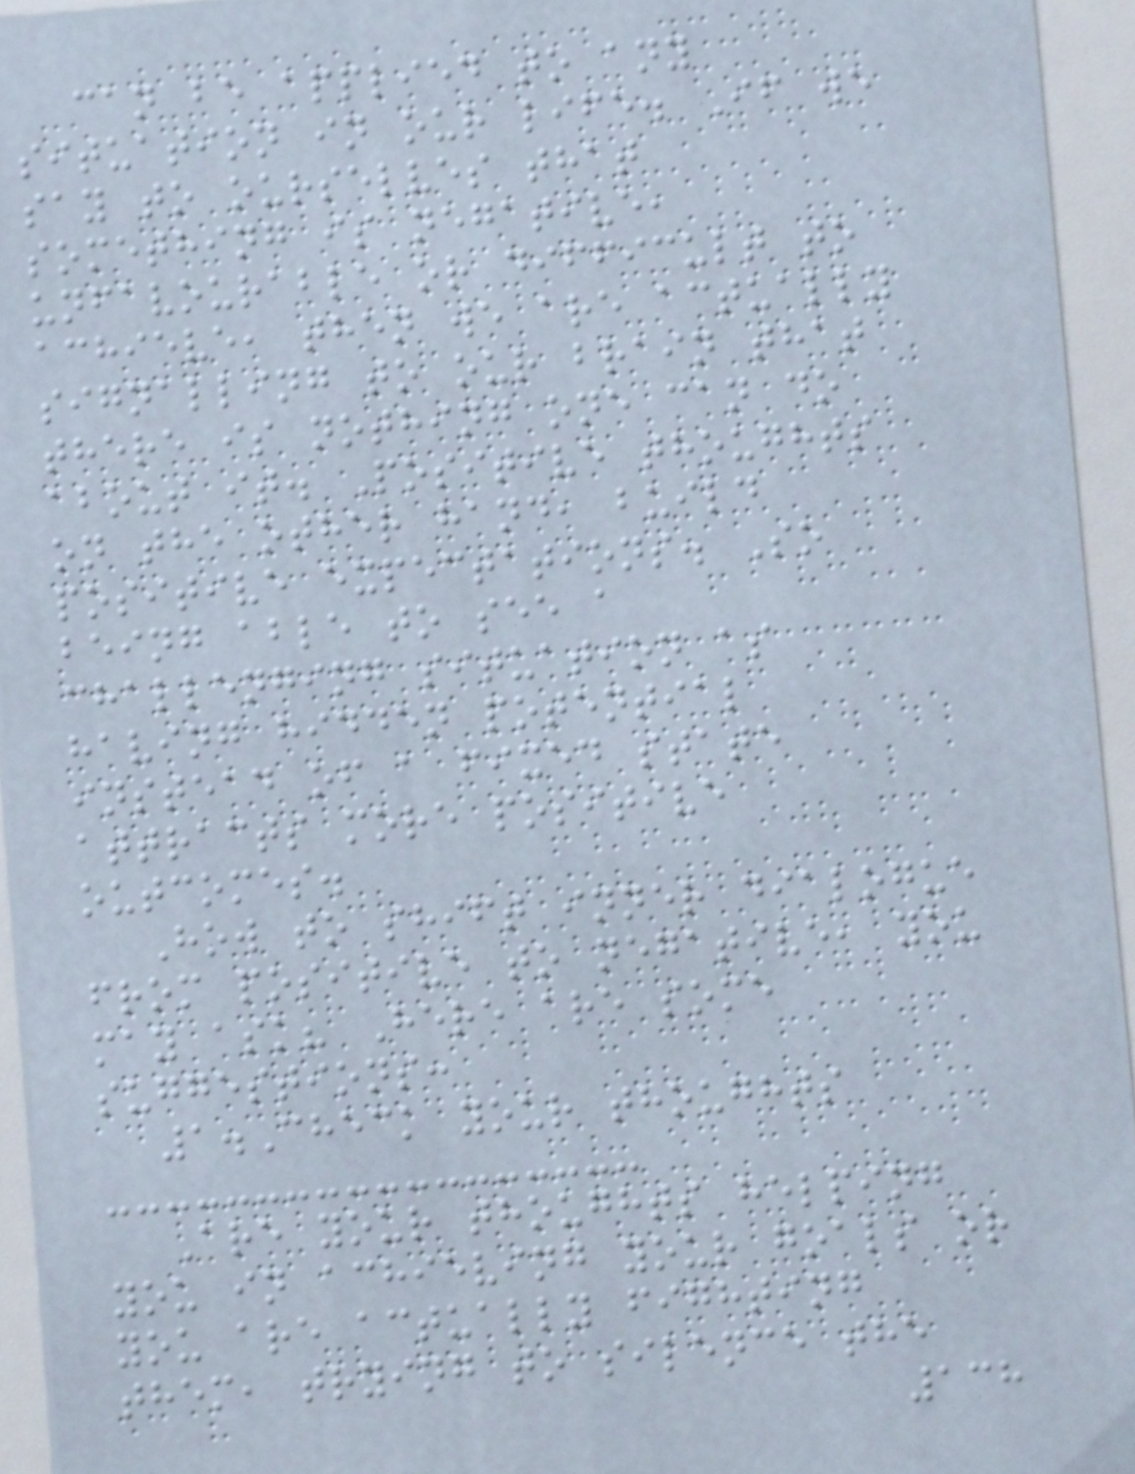can be applied to any
situation in our life. If we
say to ourselves that
something is negative,
unfavourable or difficult to
achieve, then we are actually
signalling to our brain that
there is nothing one can do
about it. Positive thoughts
on the other hand, build
positive expectations. So
being able to see a
challenging situation as
having hidden potential
instead of a fixed state
attracts more positive
outcomes.
How to shift inner dialogue
from positive to negative, you
may ask? Here are some
suggestions:
1.Check your thoughts
Are your thoughts helping
you in achieving your goals or
you are actually fighting
them, trying to silence the
138
